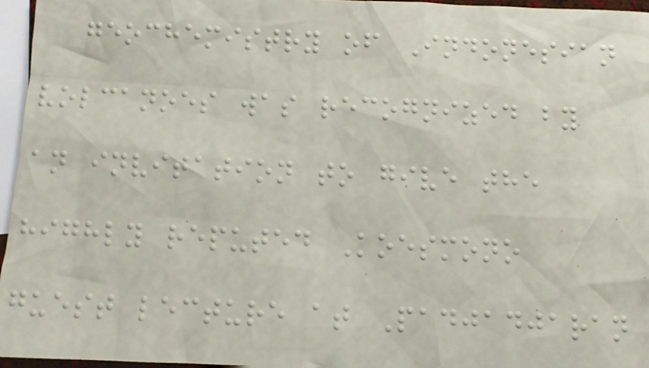geochemistry of Indonesian
volcanoes was recognized by
an invitation to give the
highly reputed Koesmono
guest lecture at Padjadjaran
